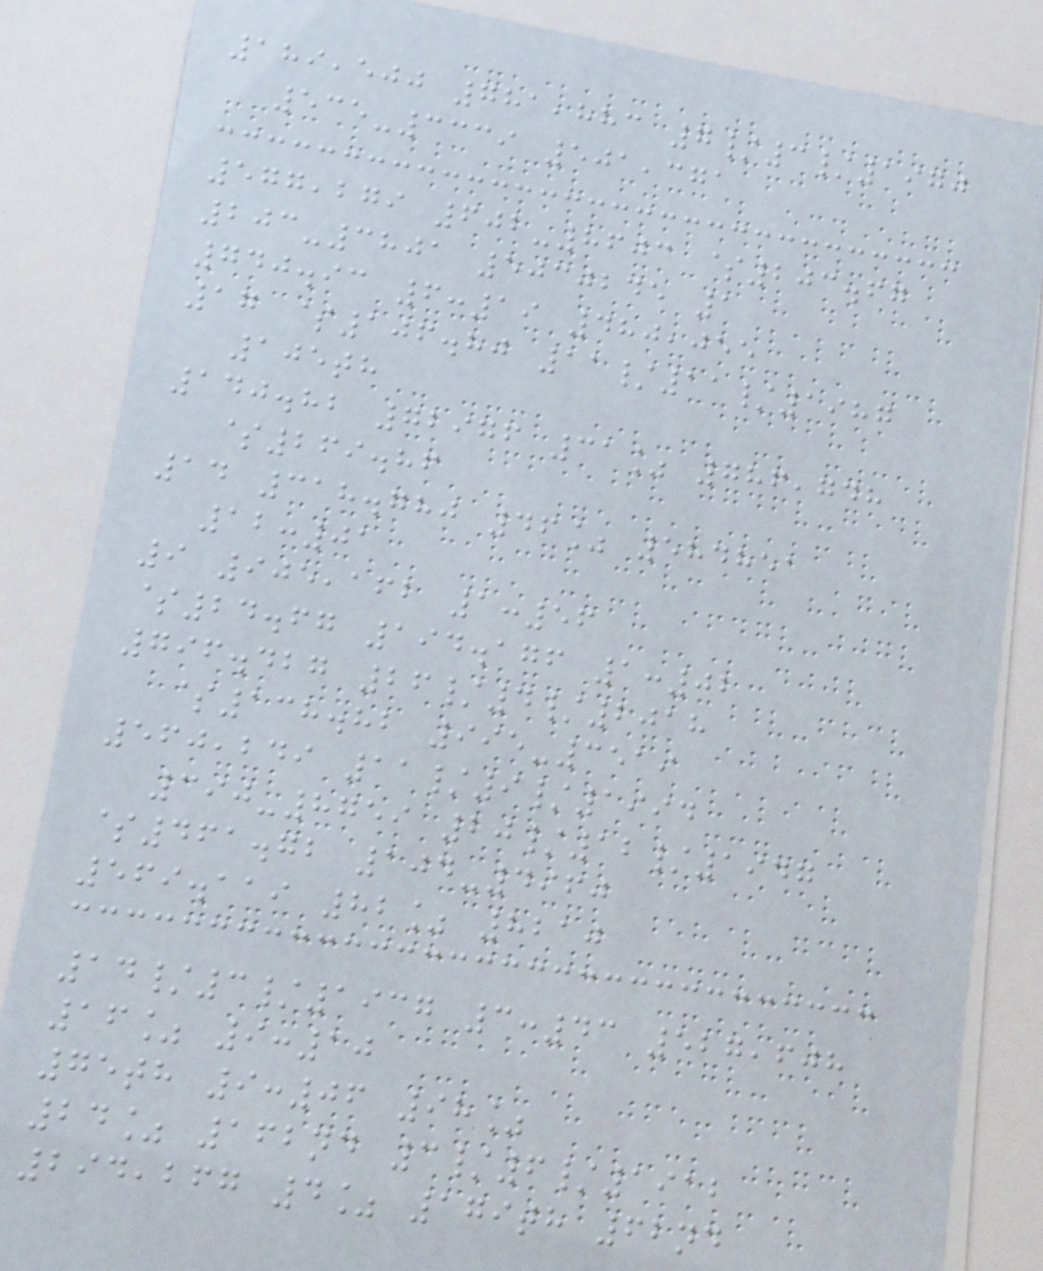189,500 781,883 7/3/1970
535-3339 501,371
577,279 602-8603 $203.67
203-3801 5030245 1
740.93 6:19 480,055
17 $106.80 11/11/1987
105th
140.82 72976 31% 786,748
$269.86
14 318.780 46% 584851
12:01
9 905,162 1:56
$24.67 194.176 1:02
796.427 26/4/2018
$138.82 995-3519
560,249 11/9/1994
390-8759 20/12/1947
$461.72 104-4960
569.119 82% 8210
14/3/1937 3:43 527,608
16% 9:10
75th 9:06 98%
24% 162nd 3/6/1912
294,267 4% 179th 62nd
